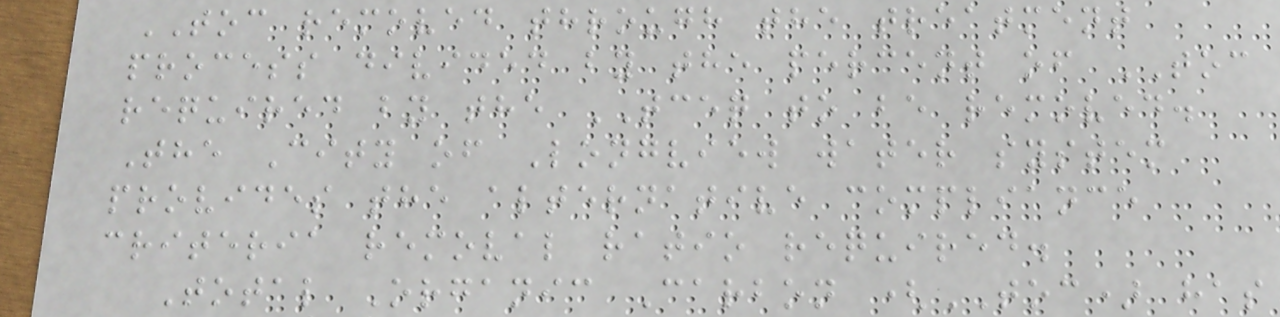TOC removed through the treatment
process divided by the percent of TOC
required by the TCEQ to be removed.
The City of Longview water system
provides the alternative compliance
criteria removal ratio required.
Total Organic Carbon (TOC) has
